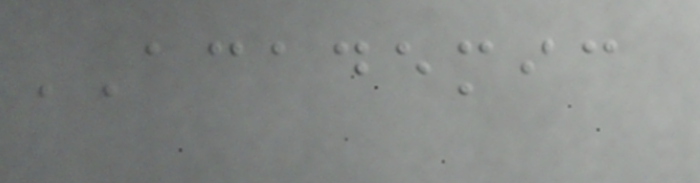ACADEMIC
